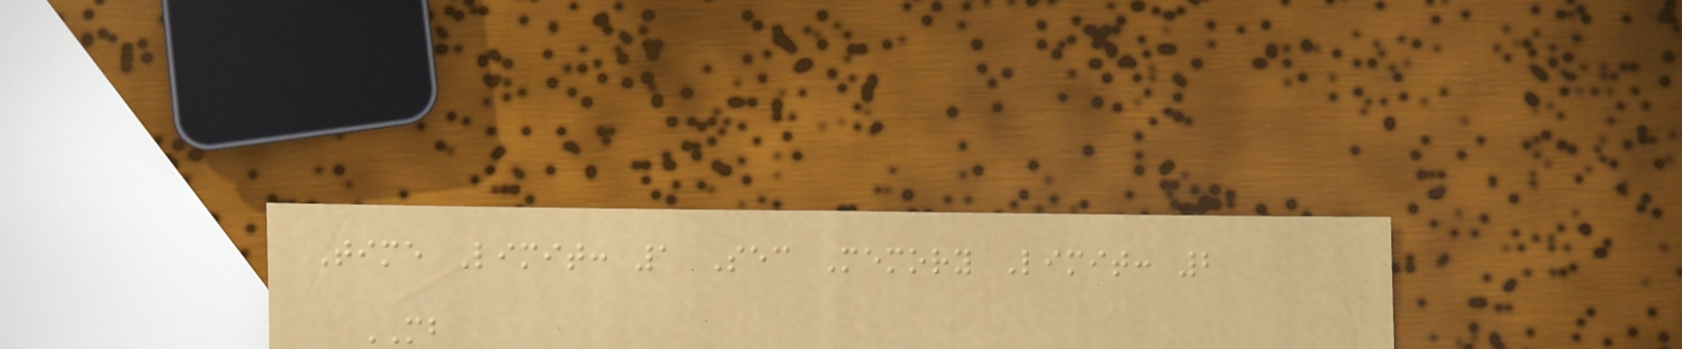Time Limit: 1 Sec Memory Limit: 2
MB
